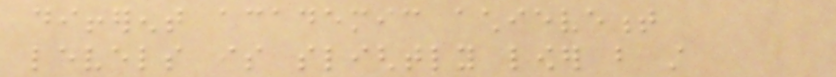different academic achievement
levels is slightly lower but still
